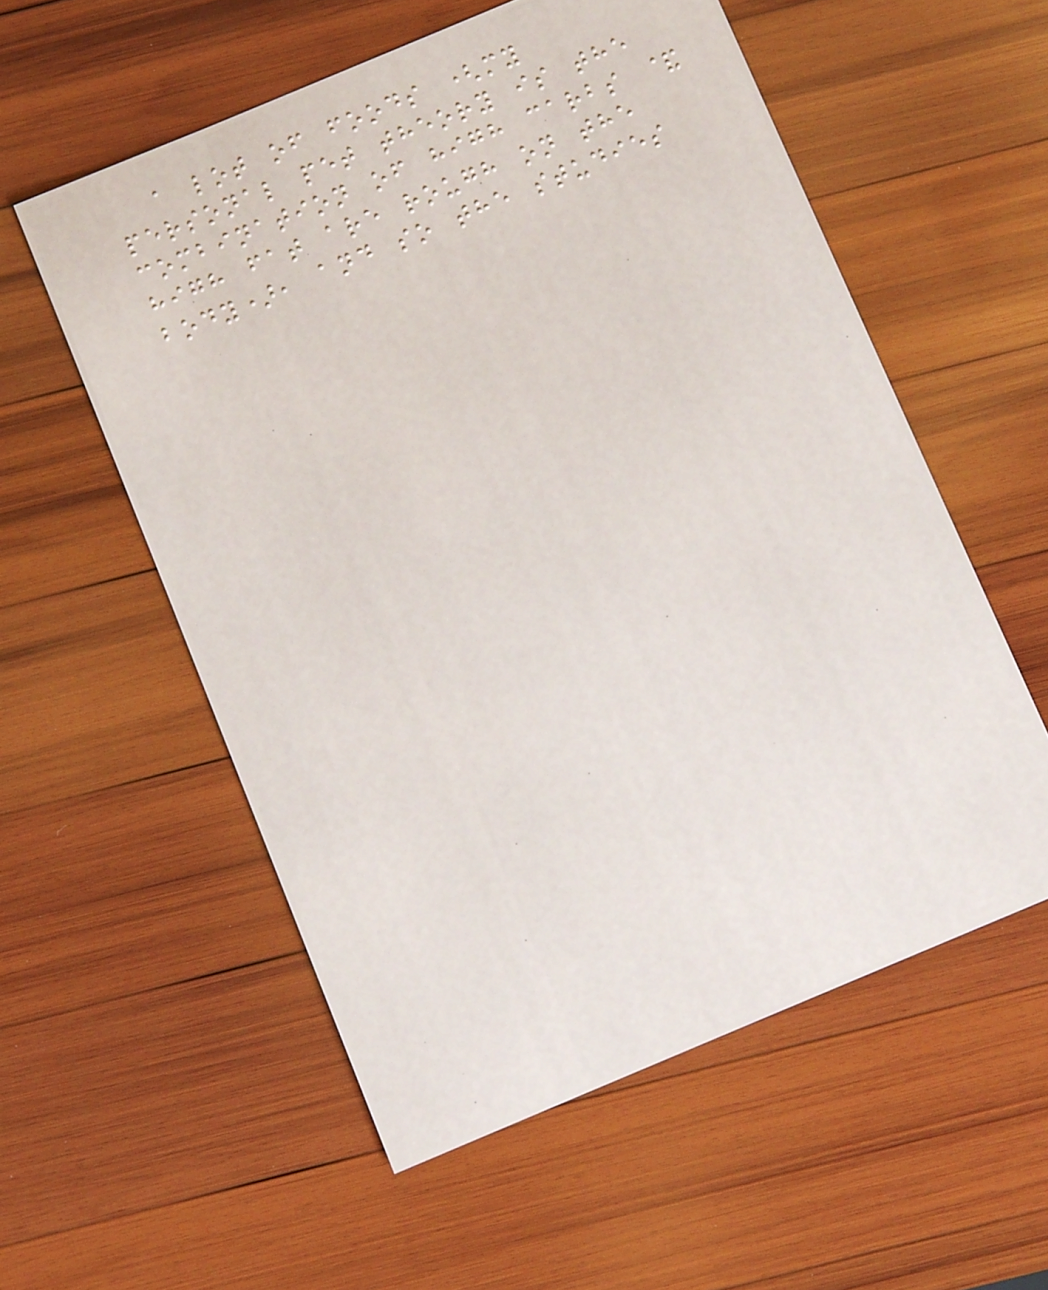a lot of foods (my
personal pet theory is the
combination of high carbs &
high fat are rough on the
body), and so the studies
